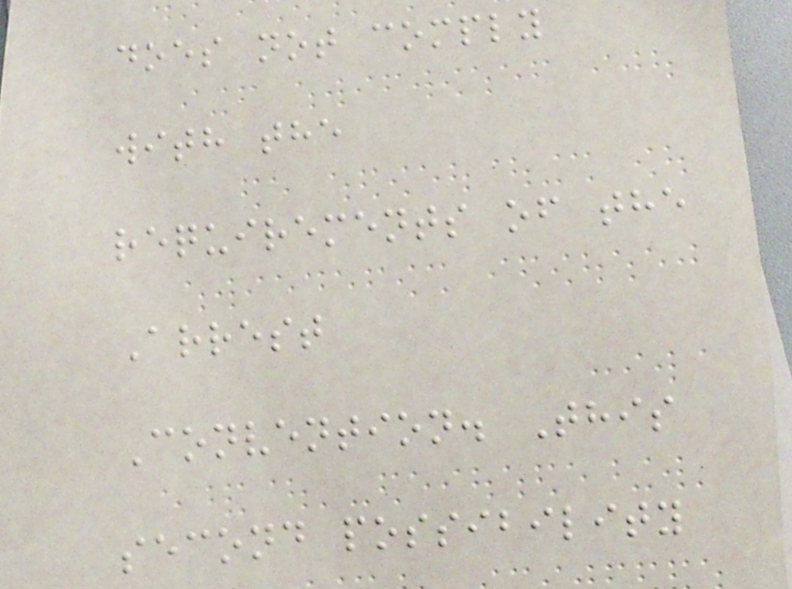does not comply
with the
requirements of the
Arrest
Convention. This
second possibility
